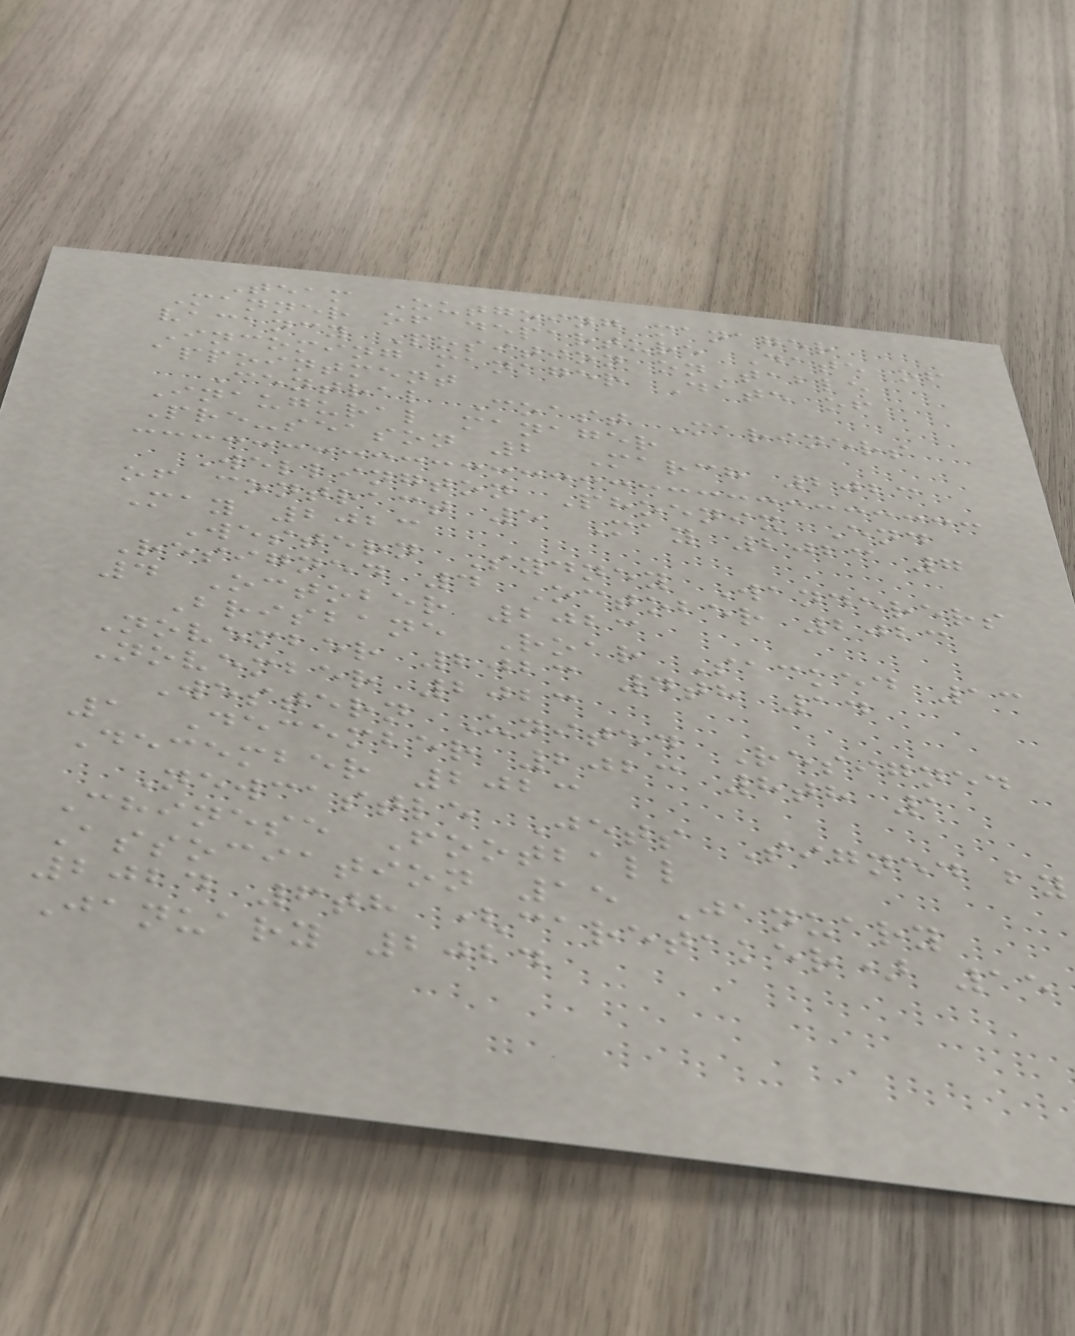Team Outgoing manager
Manner of departure Date of
vacancy Position on table
Incoming manager Date of
appointment
Central Coast Mariners
Inaugural manager
Pre-season 2 March 2023
Wellington Phoenix End
of contract 5 May 2023 7
May 2023
Western Sydney Wanderers
Resigned 4 October 2023
4 October 2023
Brisbane Roar Sacked 13
November 2023 4th 14
November 2023
Western United Resigned
1 December 2023 8th 1
December 2023
Newcastle Jets Signed by
Chinese Football
Association 15 January
2024 6th (caretaker) 15
January 2024
